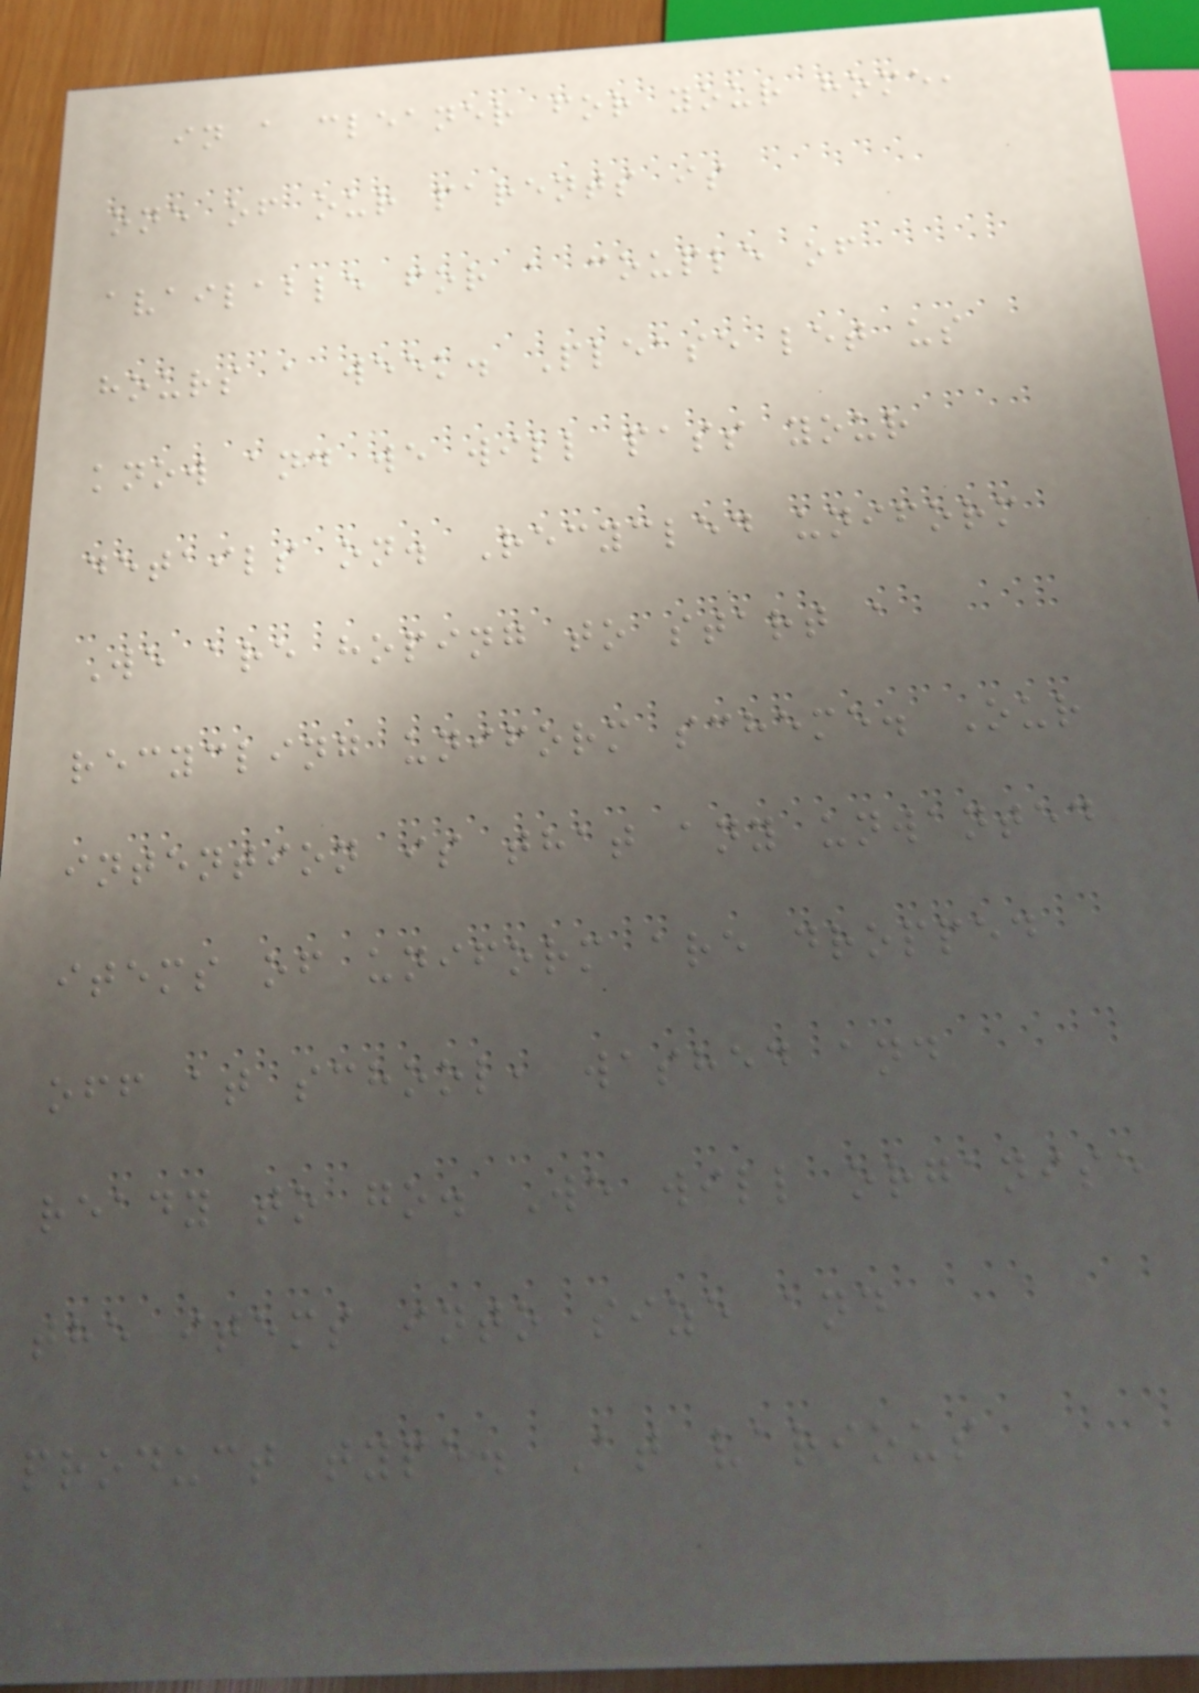in a cleaner for your home,
one of our parents is
available for a couple of
hours a week. Please let us
know and we will pass your
details on. Recycled uniform
We are hoping to start a
recycling uniform scheme. Our
intention is that any unwanted
items of uniform are dropped
off at school, washed and
ready to go. We will organise
the items into size and
product type. At various
